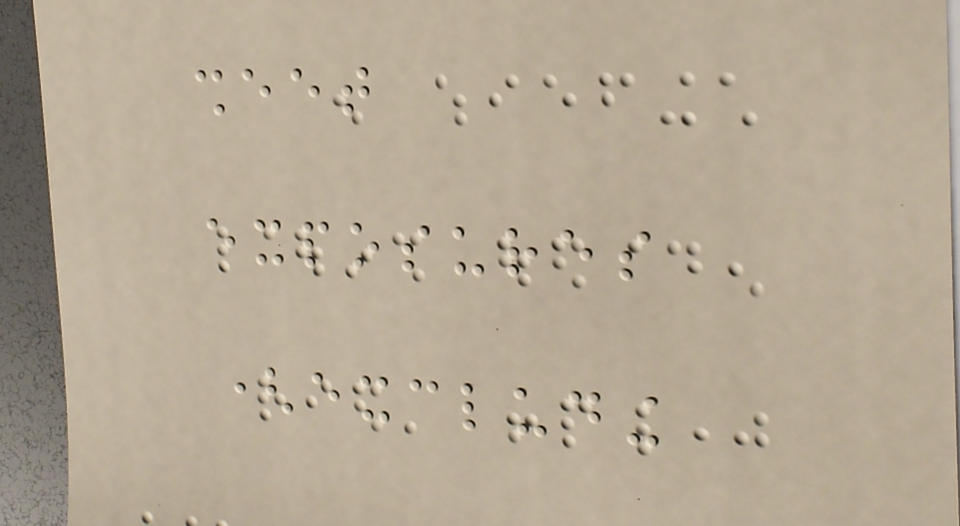sheet
exposures
(excluding
